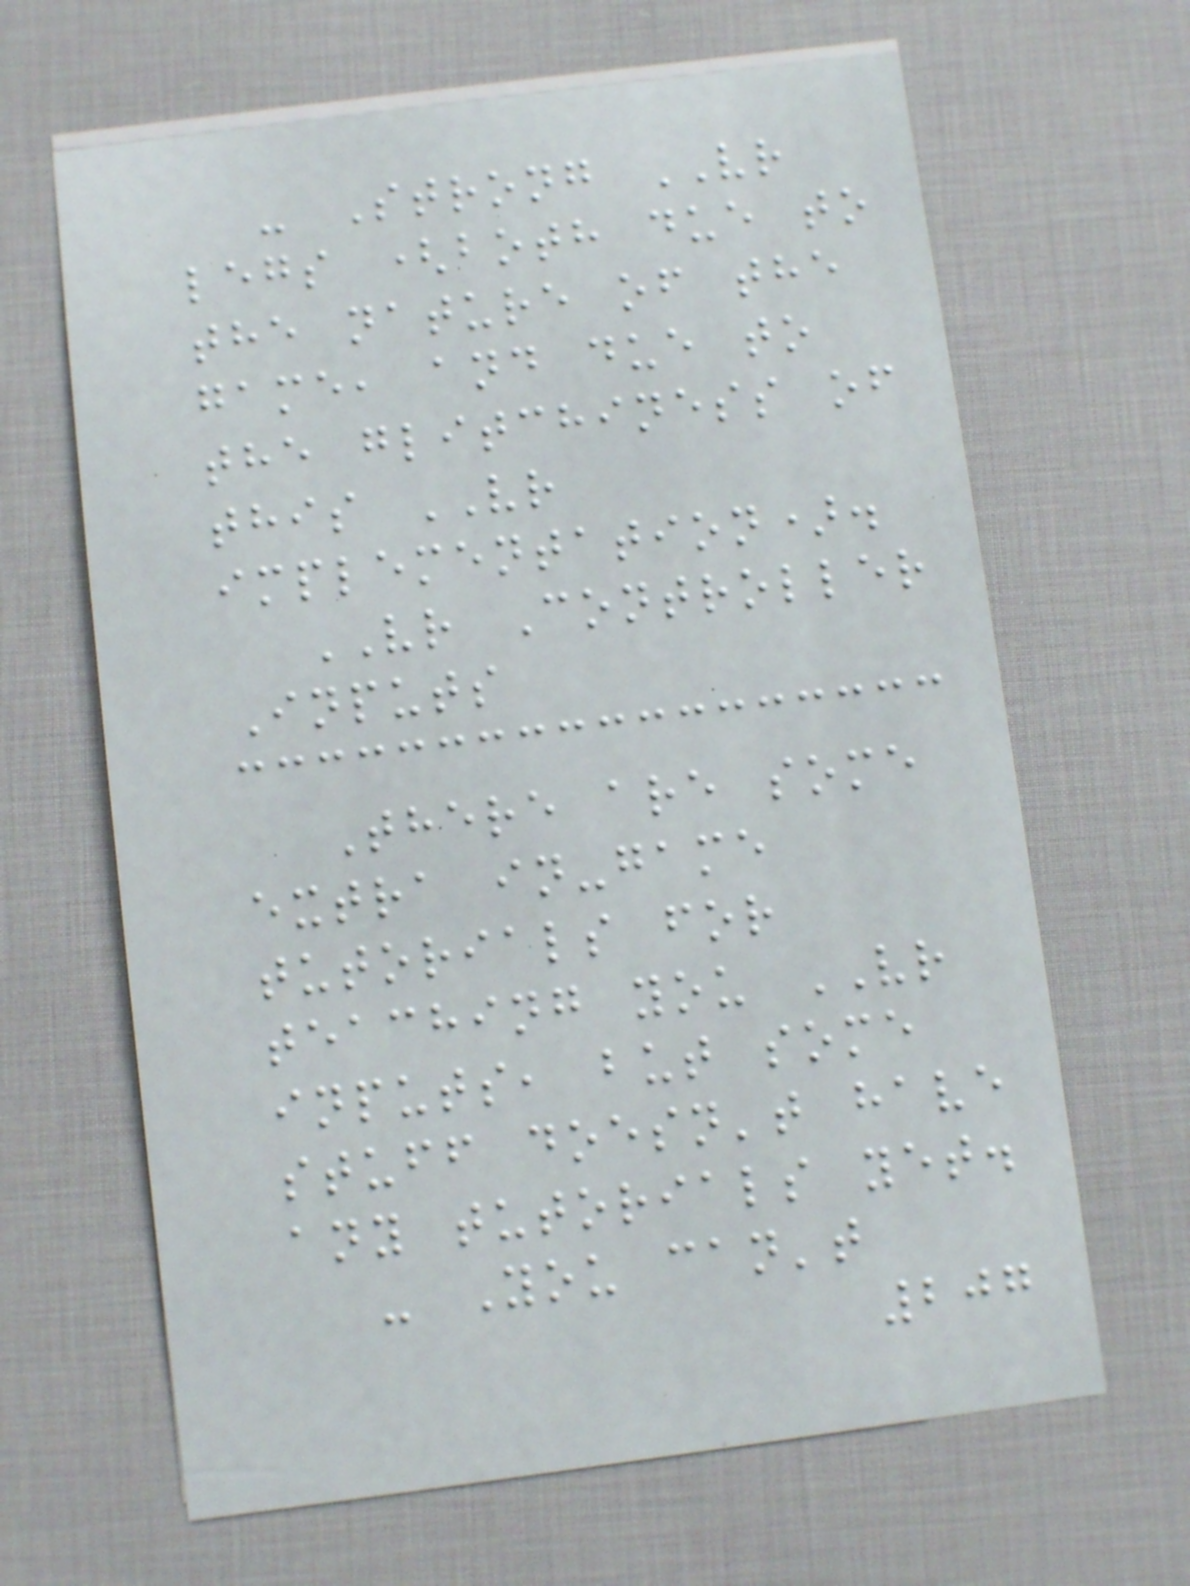- Strong VR
legs (both due to
the nature of the
game, and due to
the glitchiness of
this VR
implementation).
VR Controller
Inputs
There are some
extra in-game
tutorials for
teaching you VR
inputs, but some
stuff doesn't have
any tutorials yet.
- You can't
207
